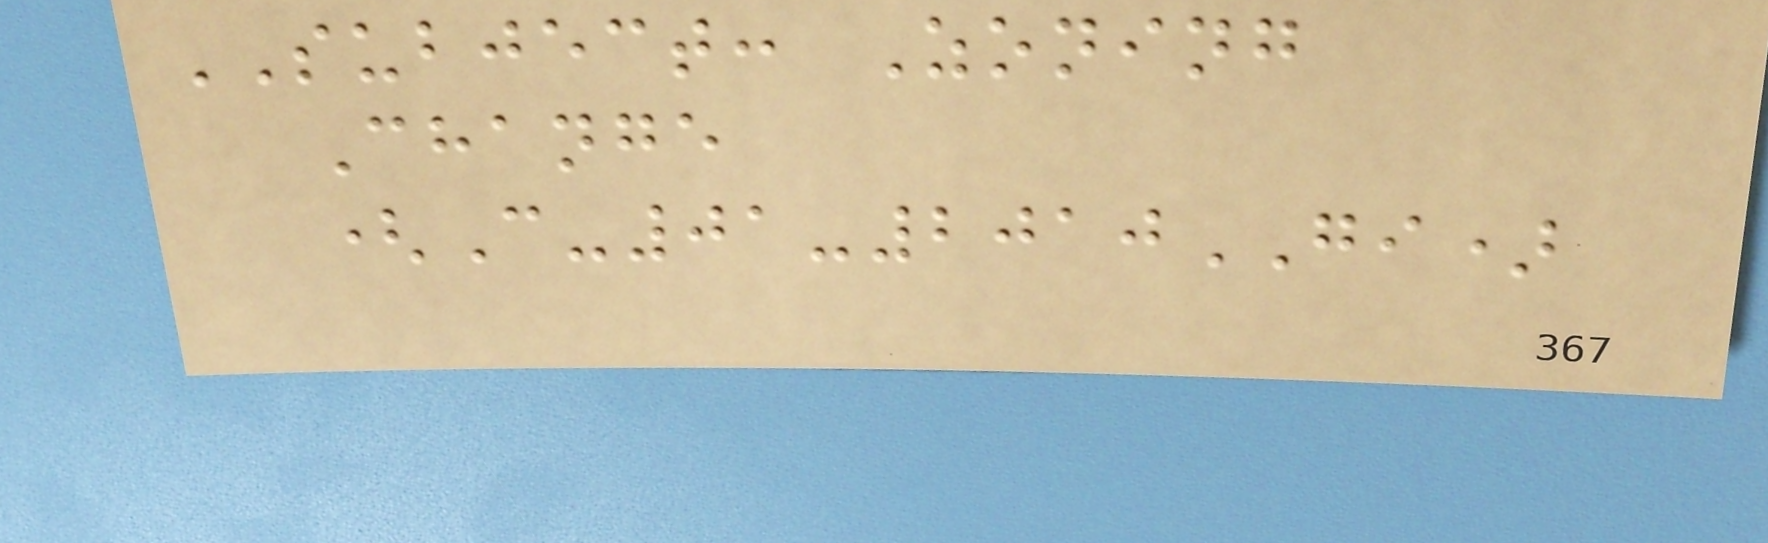SUBJECT: Zoning
Change
(C-01-2010GI)
